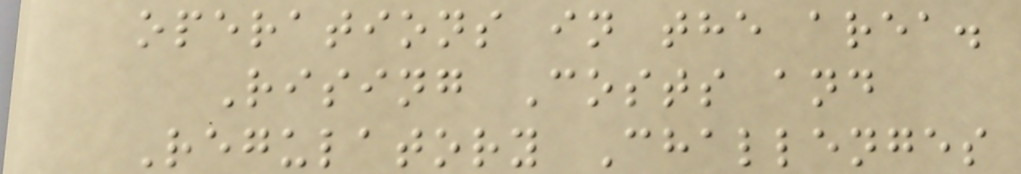operations in the area.
Rising Costs and
Regulatory Challenges
